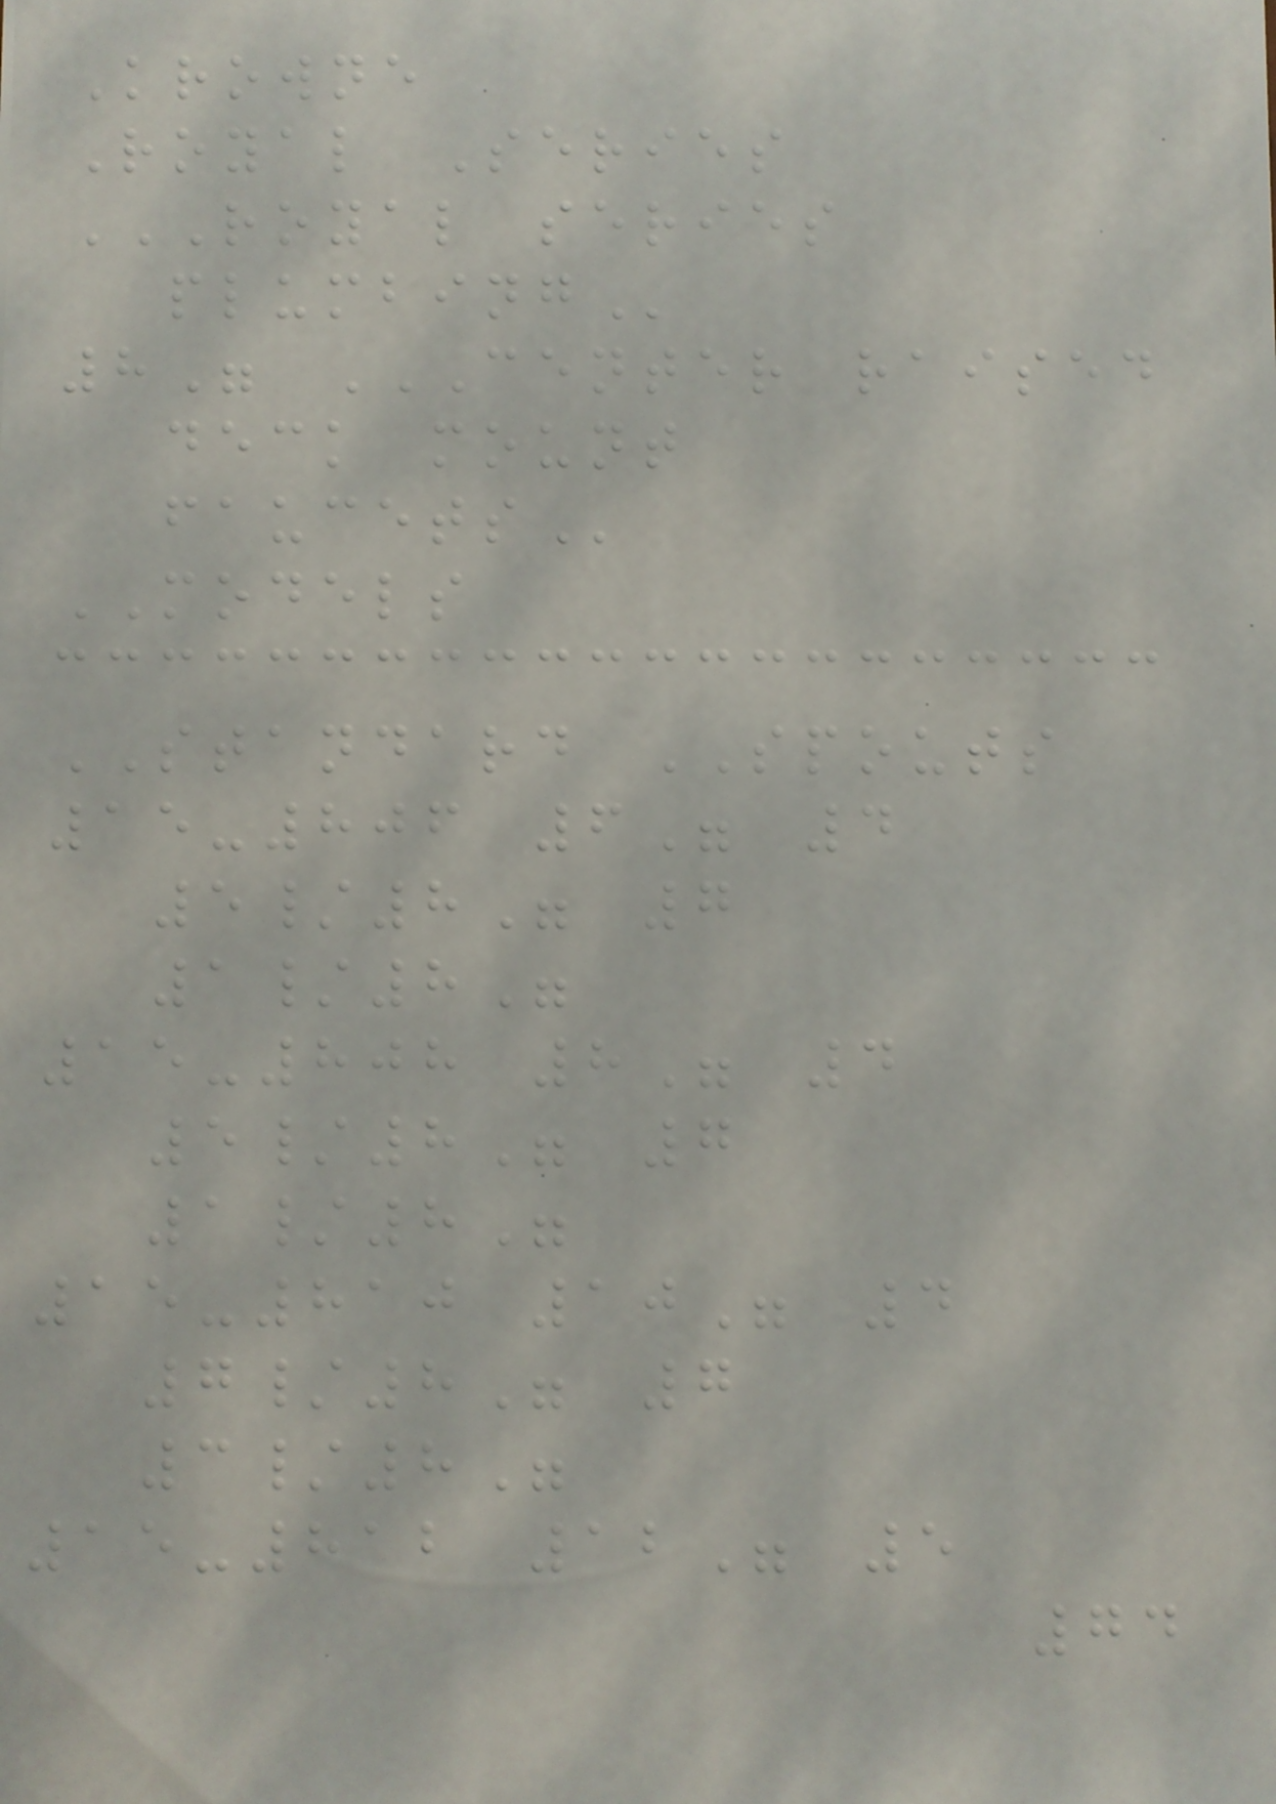Krowne
Royal Series
ROYAL SERIES
PLUMBING
8" CENTER RAISED
DECK MOUNT
FAUCETS
MODELS
STANDARD SPOUTS
15-806 6" 4
5/8" 7
1/8"
15-808 8" 4
5/8" 7
1/8"
15-810 10" 4
7/8" 7
3/8"
15-812 12" 5
74
